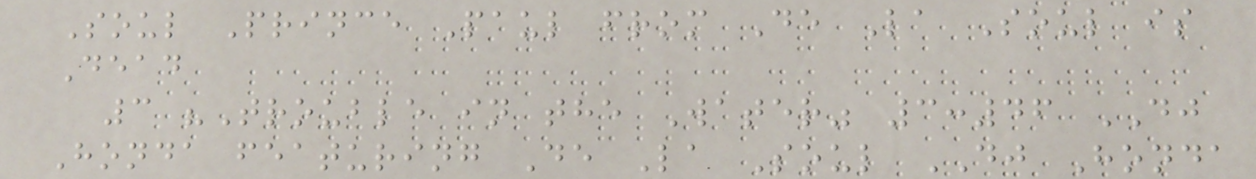Soul Prince Paul from De La Soul is
Dead
3 "Trouble in the Water" 3:46 DJ
Honda featuring De La Soul DJ Honda
